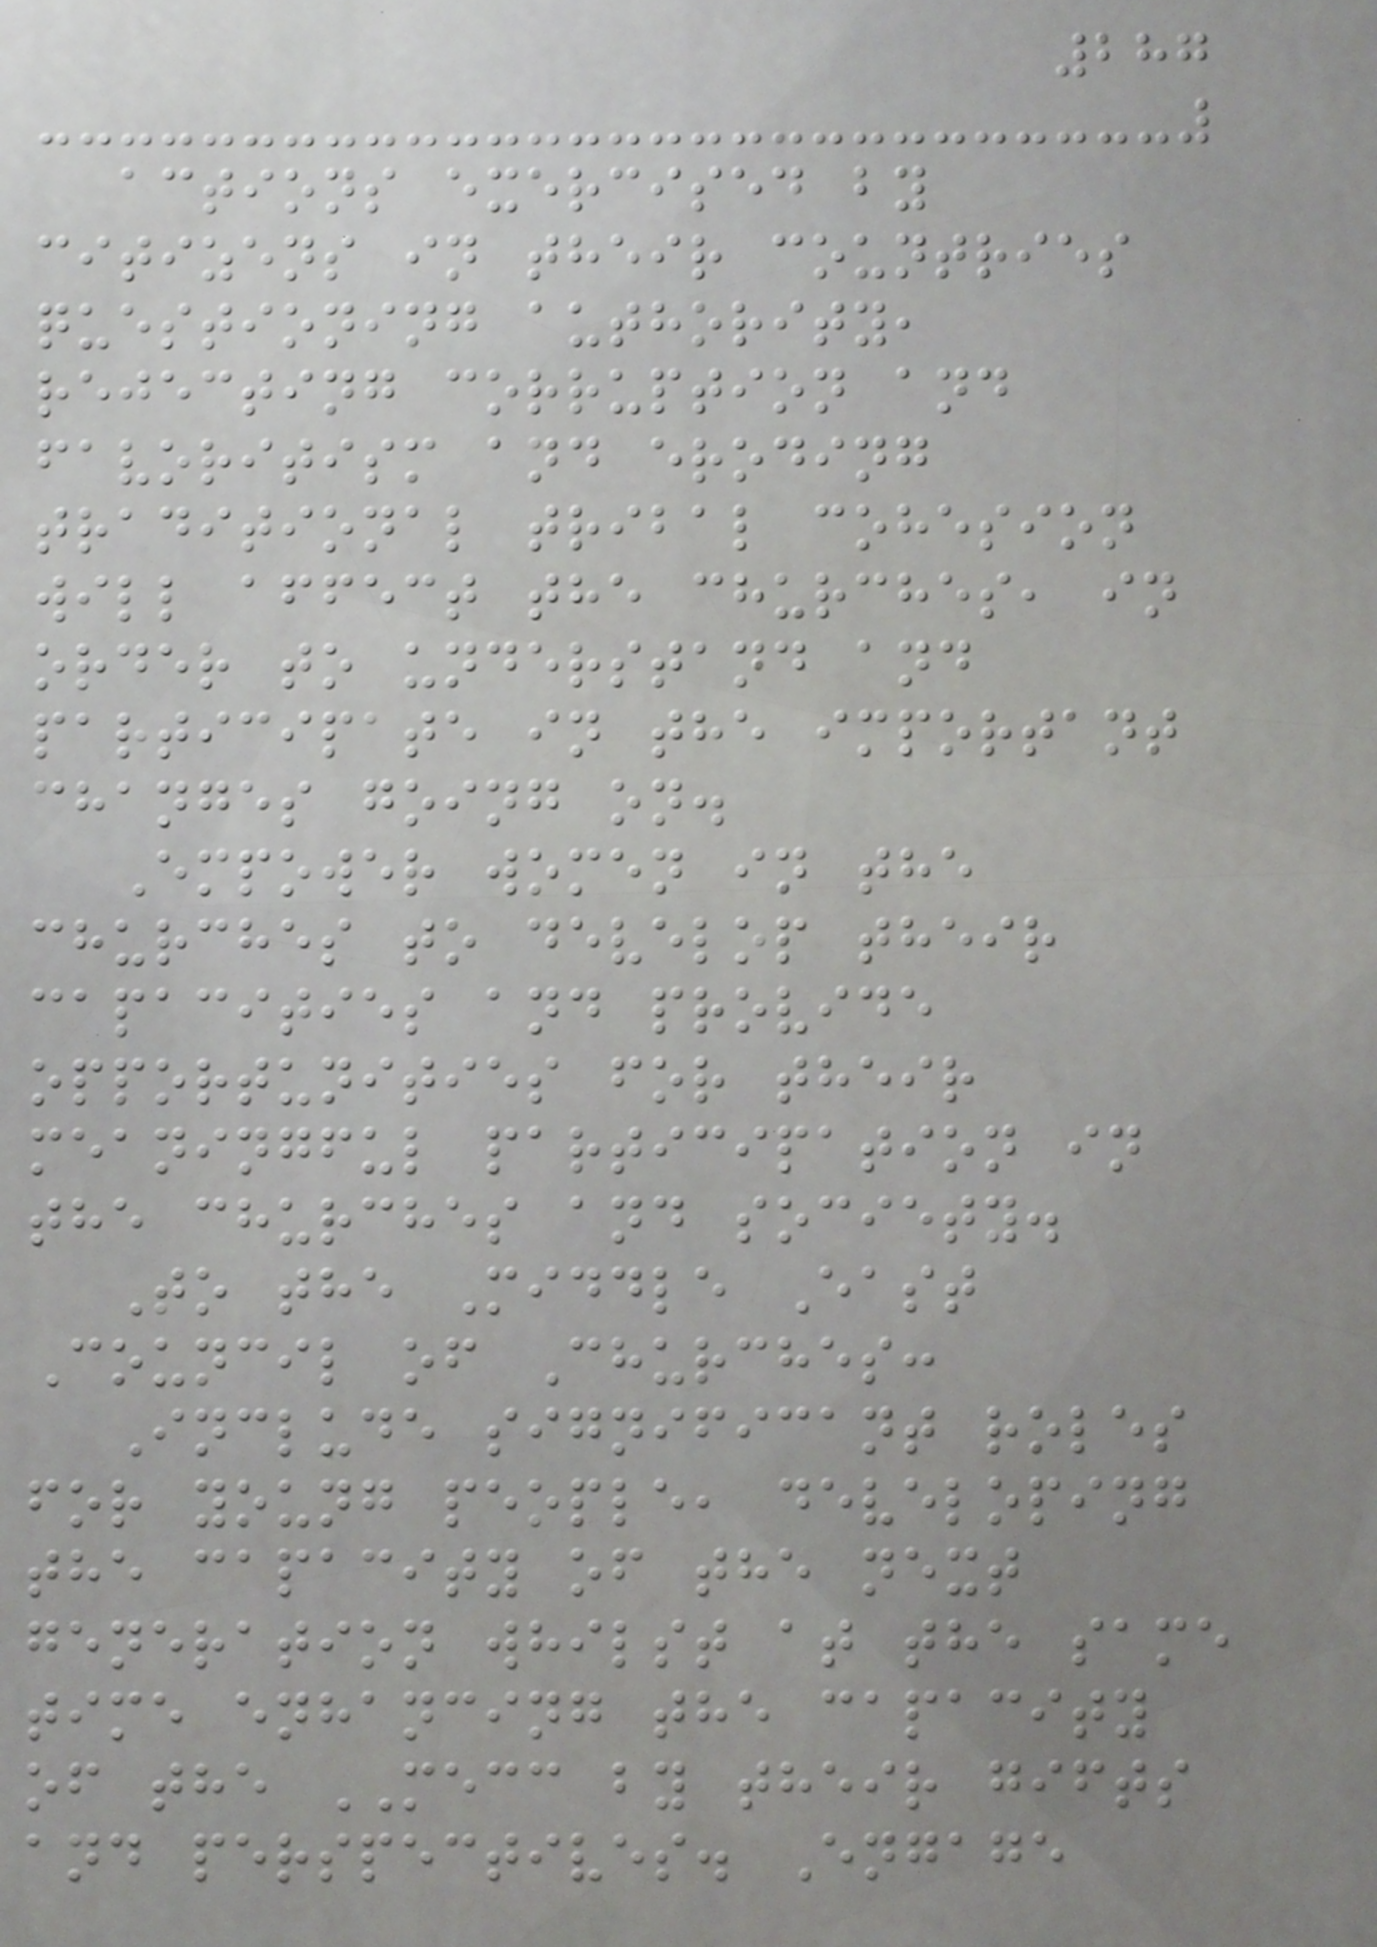287
actions exercised by
citizens in their countries
questioning authority,
rejecting corruption and
favoritism and eroding
traditional tribal cohesion
will affect the churches, in
order to understand and
participate in the important
changes going on.
Empower women in the
churches to develop their
capacities and provide
opportunities for their
meaningful participation in
the churches and society.
To the Middle East
Council of Churches:
Include significant roles
for young people, developing
the capacity of the next
generation whilst at the same
time enhancing the capacity
of the MECC by their gifts
and perspectives. Engage
